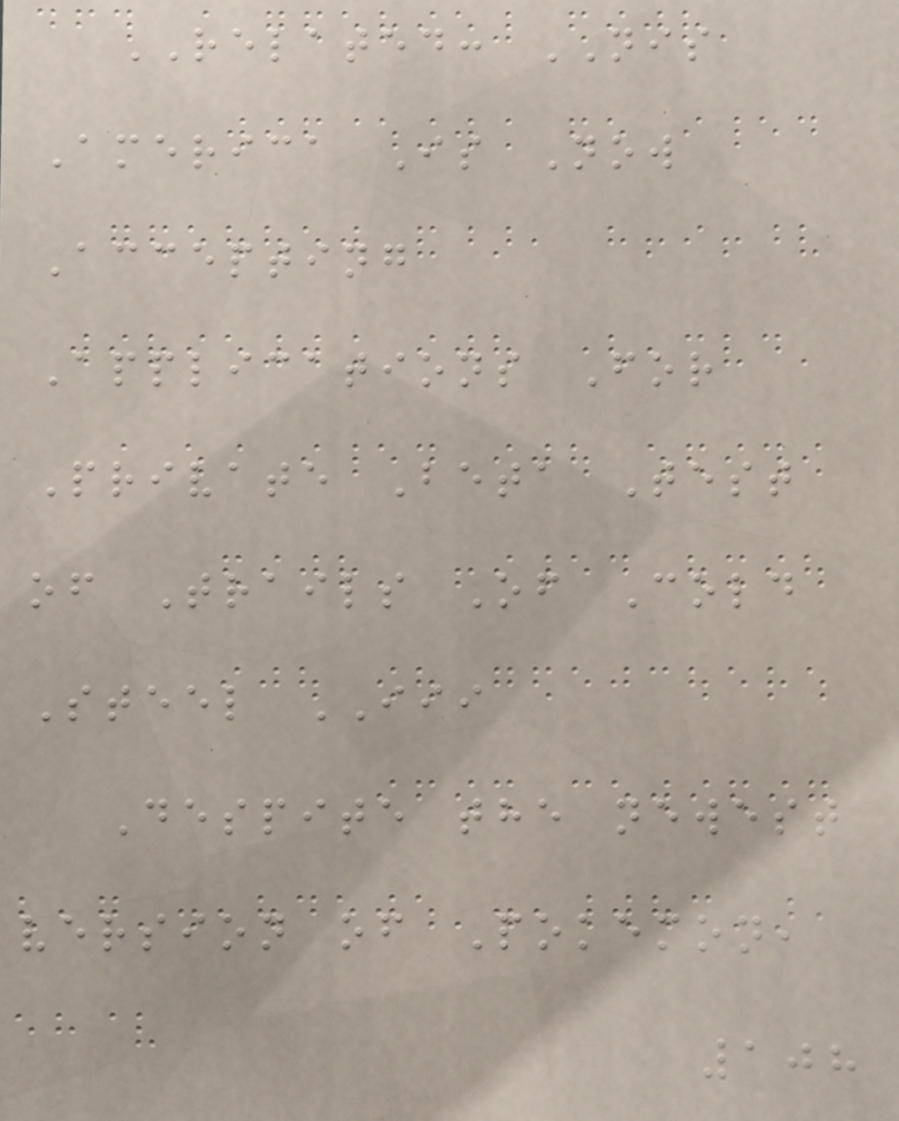RELATED: NIS
America Is Now
Accepting
Applications For
Private Beta Test
of Trails Of Cold
Steel III
Despite the newest
version of Pokemon,
108
